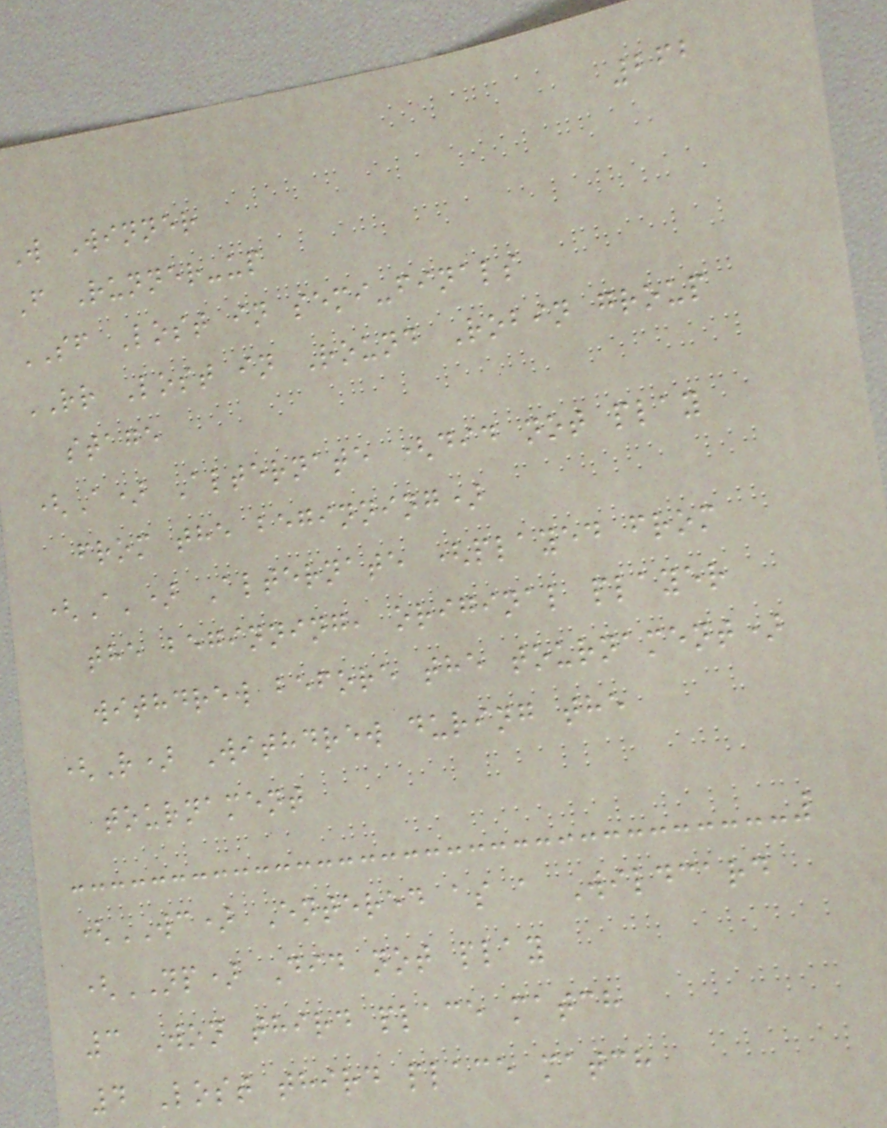262
W Winner
F Runner-up
SF Lost in semi-finals
RR Lost in Round Robin group
stage
(A) Alternate (did not play
from the beginning)
(A') Alternate (played from
the beginning, original player
withdrew before the tournament)
(R) Withdrew during the
tournament
(WC) Entered as a Wildcard
(NP) Did not play
3 Won third place match
4 Lost third place match
